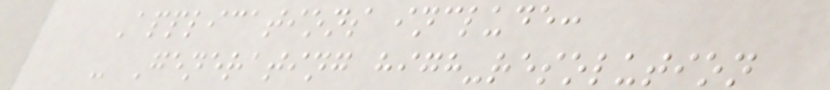Applications include:
- Generating high-resolution
